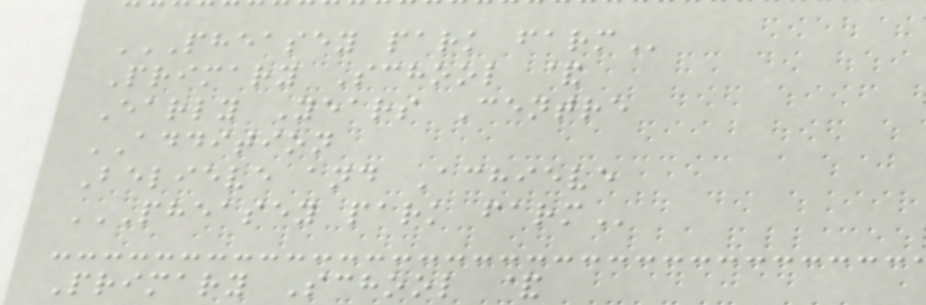PHEASEY PARK FARM
Primary School &
Early Years Centre
ADDITION
Believe and Achieve
PHEASEY PARK FARM
Primary School &
